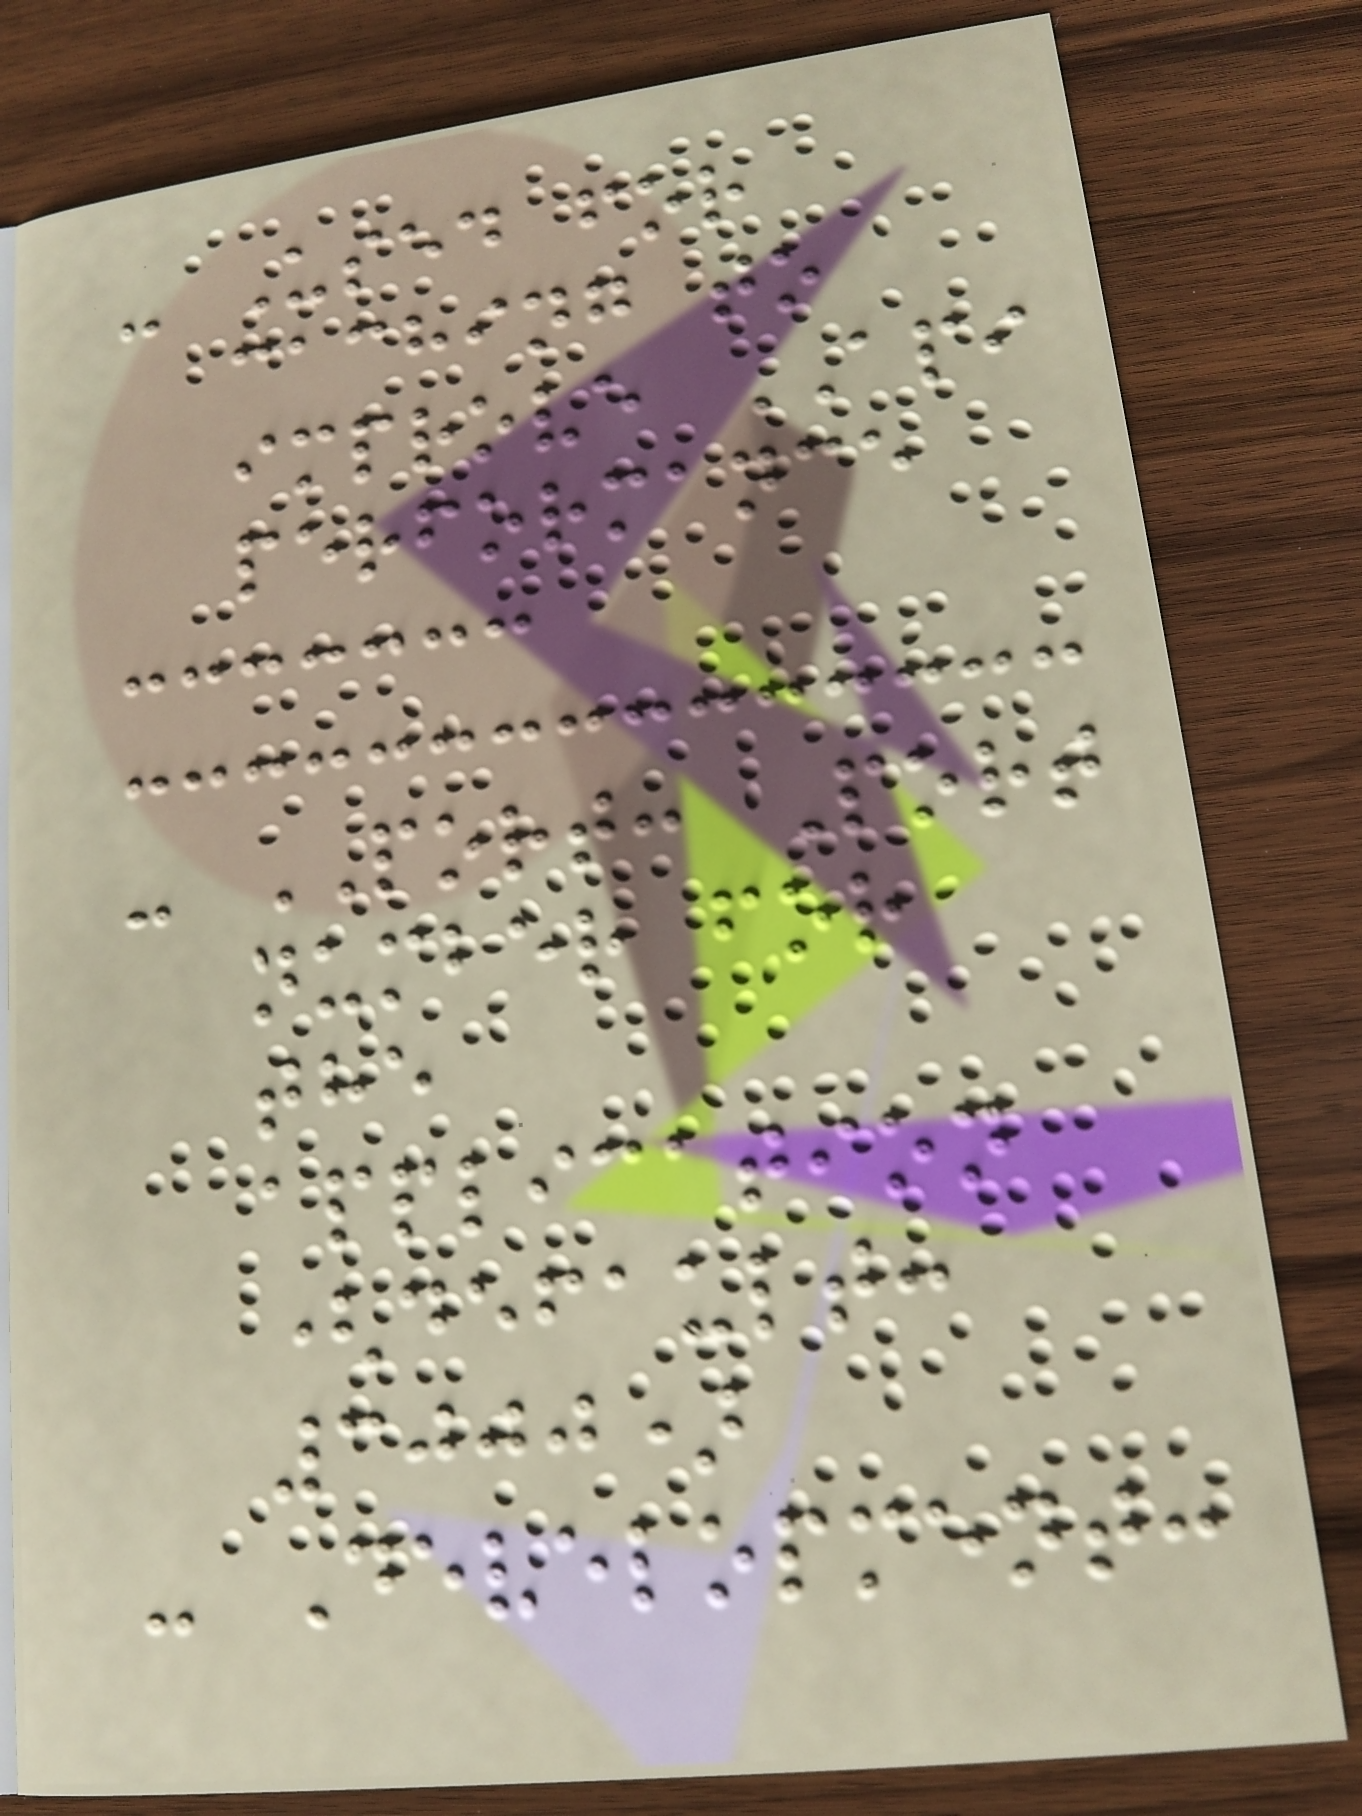- Used for
caching to
improve API
performance
- PORT: Port
number for
the
application
(default:
3000)
- Development:
